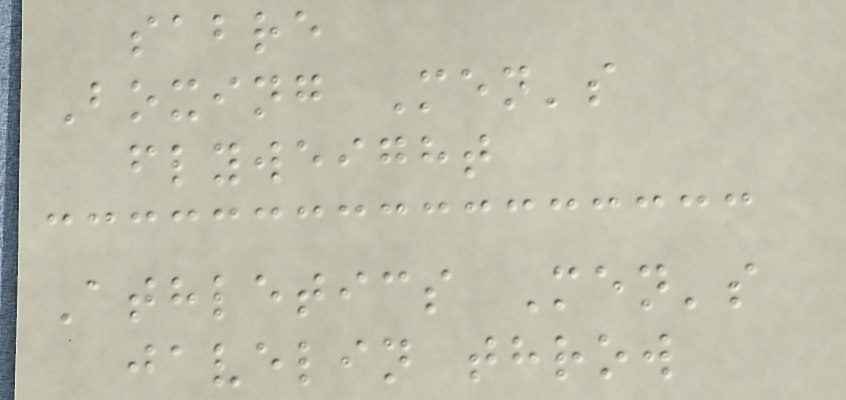sabre
Boxing Men's
flyweight
Athletics Men's
javelin throw
